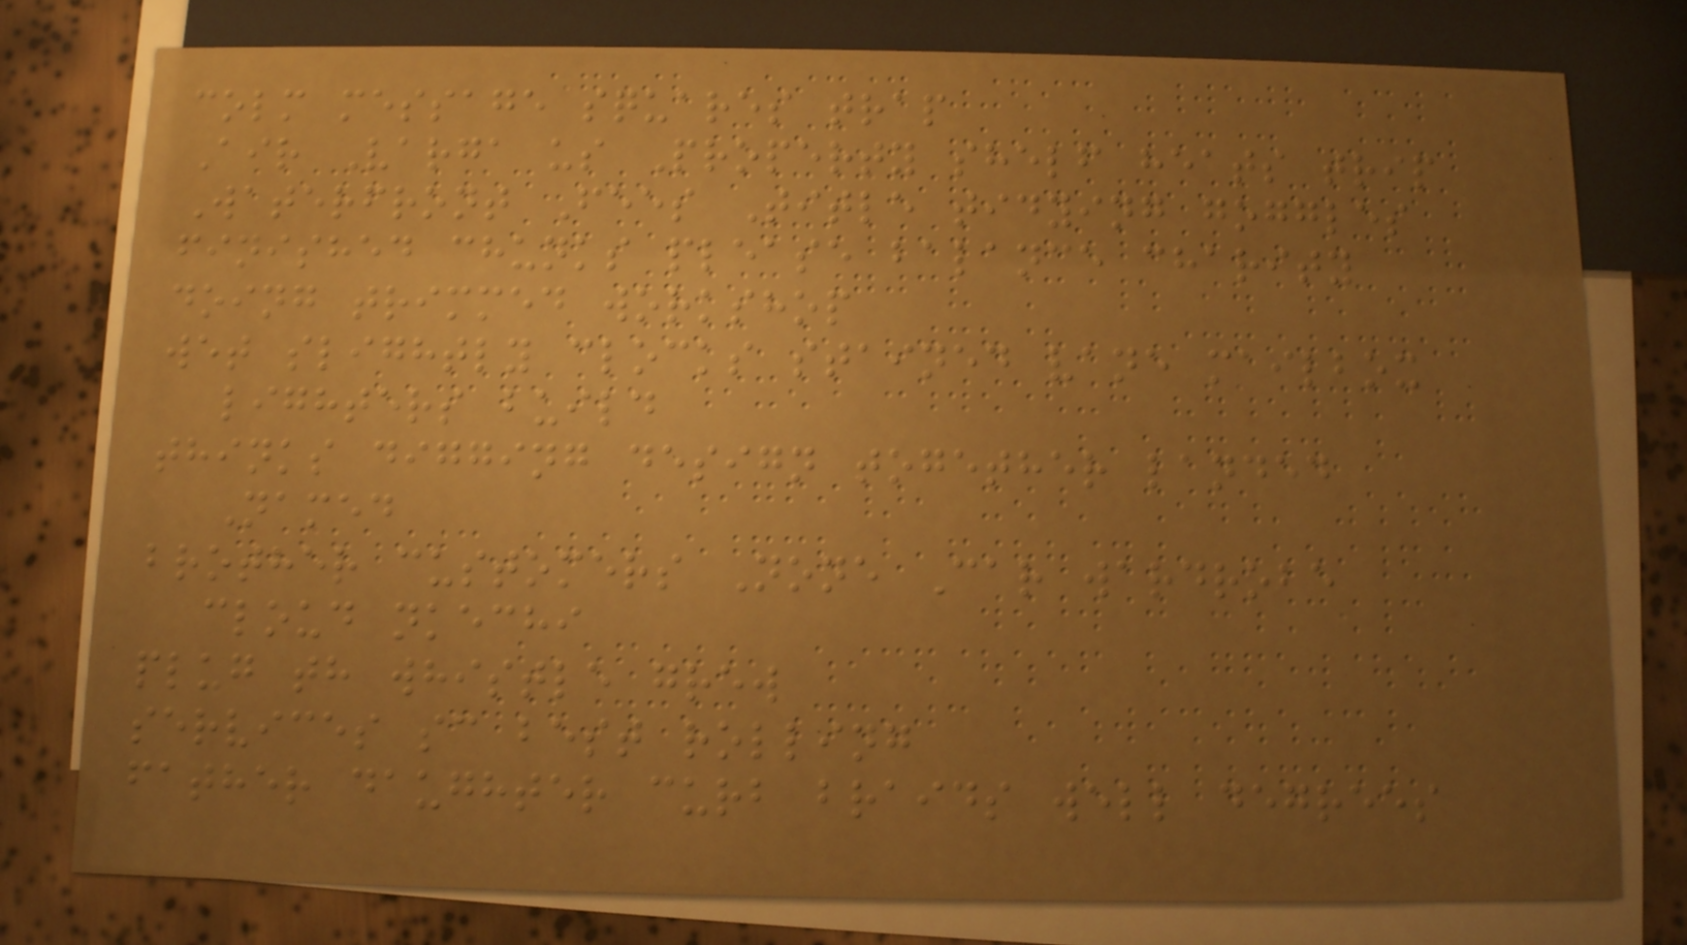colm message squares trap
Air Varga us Property shelf heats trip
Waterfront Fees Title tidying goggles
finished chunks please balance charity
doing trimmed workshop
wet slightly clocks stained vane mailbox
lighters build
thinks digging design together landed
Named
brother customers None Car wardrobe
cloud nkechi
plug th whistle grew
services sc best rolling
father daughter curb braids well degrees
